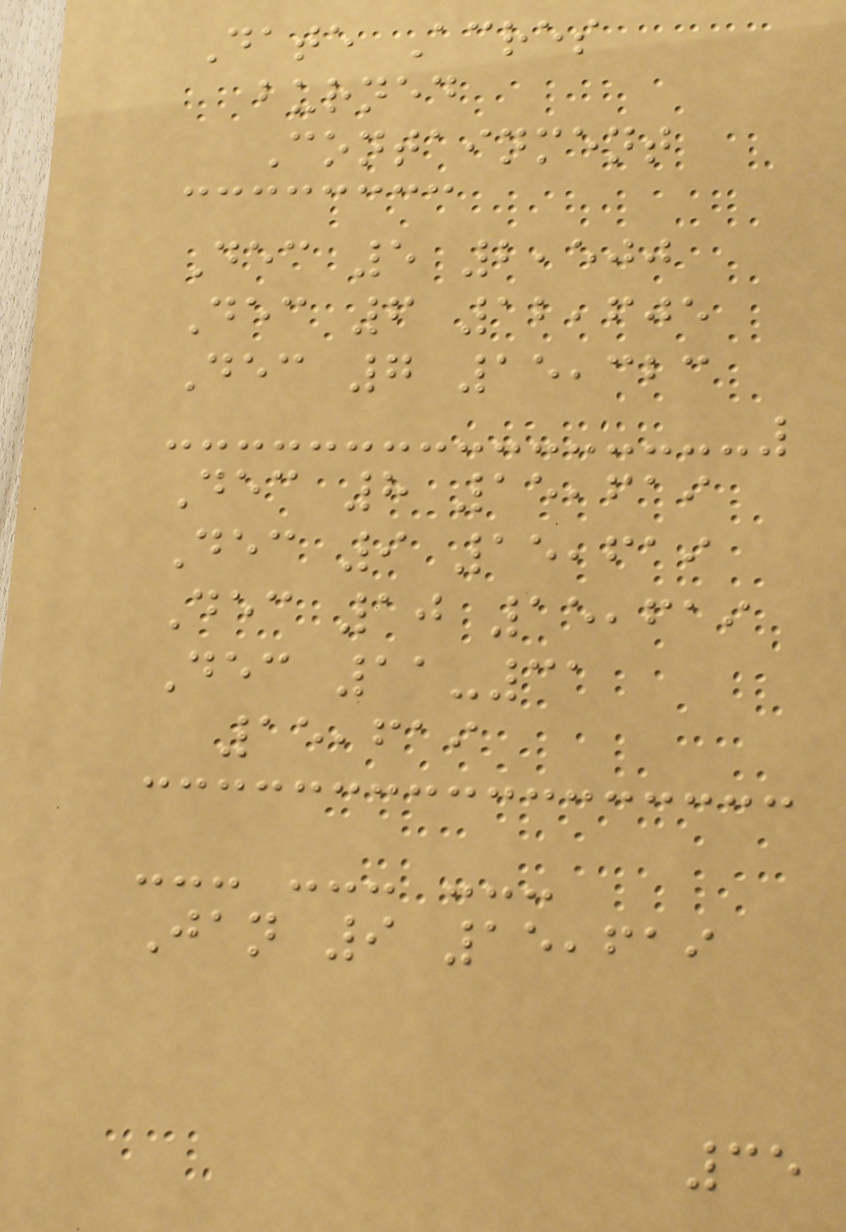Date Acres
burned
Containment
Dec 5 2,500
Dec 6 12,605
Dec 7 15,323
Dec 8 15,619
Dec 9 15,619
Dec 10 15,619
Dec 11-31
15,619
--- --- ---
Jan 9 15,619
35
